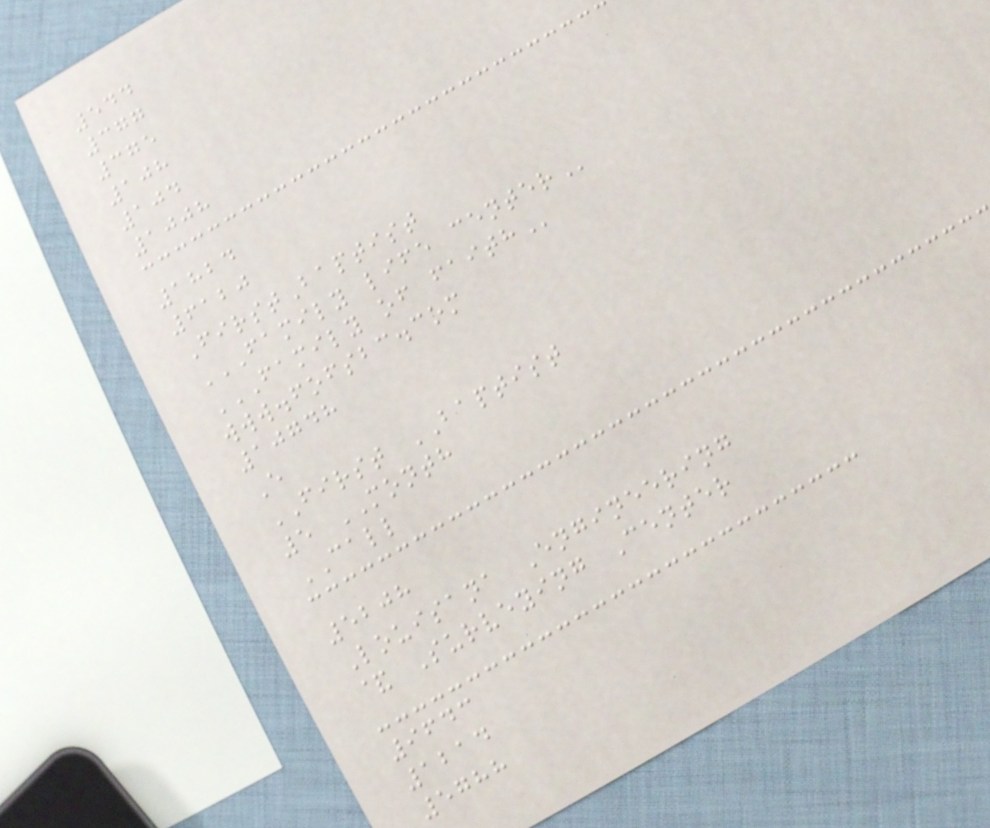544
377
375
108
104
1008
1824
6120
FirstBaptist
FAMILY LIFE CENTER
FAMILY OF FAITH
www.fofsbc.com
10748
E
FIRST BAPTIST
5 MONTH
CALL
5208
Louisana Engineering
& Surveying Center
9643
1214
5788
